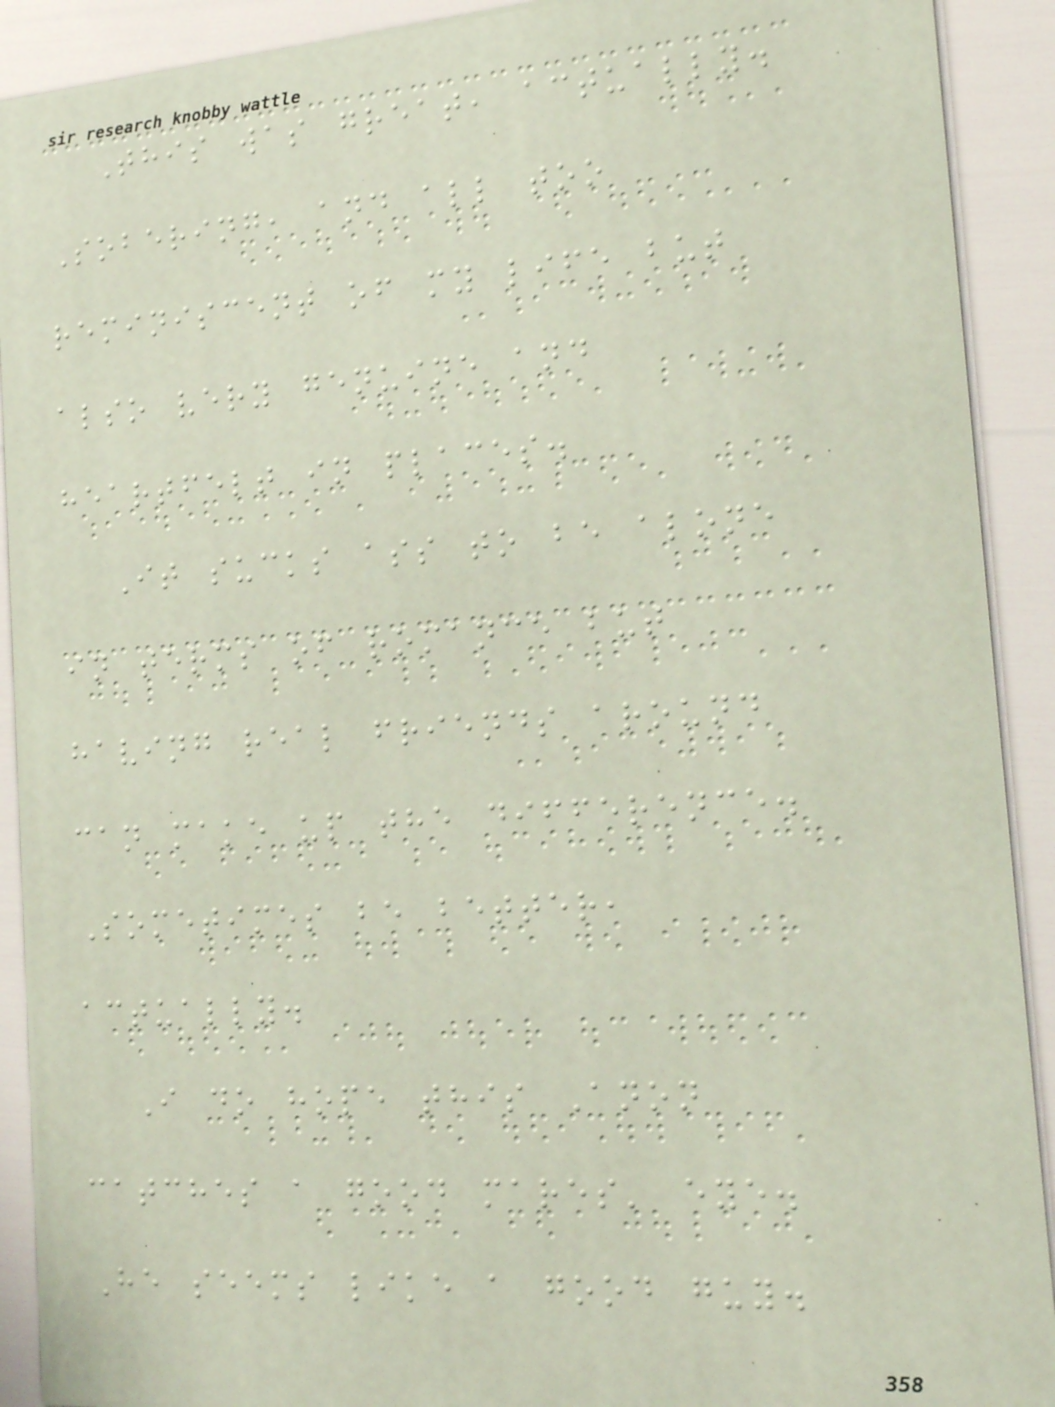This was great, actually.
Sobering, and all too
reminiscent of my life but
also very genuine and
heartfelt in places.
It sucks ass to be alone
in terms of romance but
having real friends around
can make up the difference.
Sometimes be better,
actually.
I do hope this Anon
catches a good mares' eye.
He seems like a good guy.
